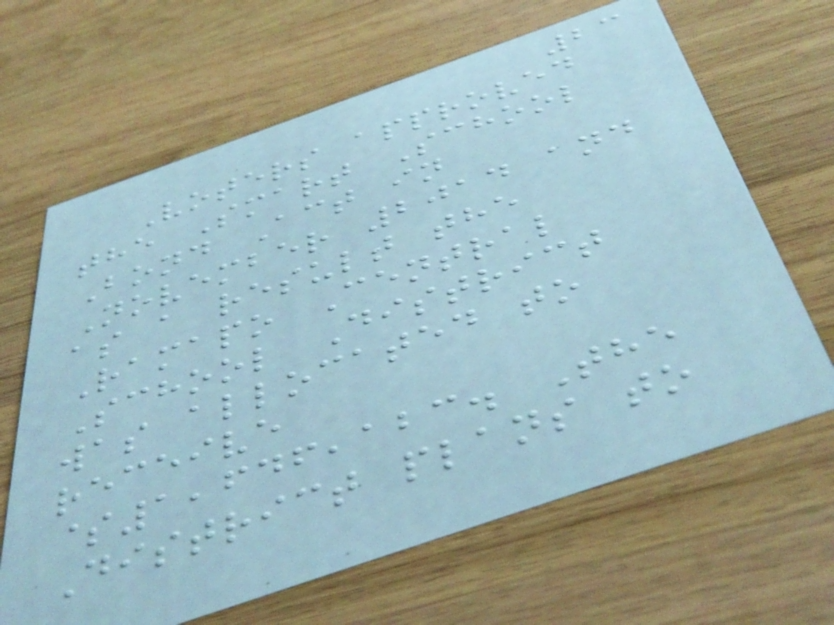23
Voters approved
the Smart School
Bond Act in
November 2014 and
as a result the
Ramapo Central
School District
was allocated to
receive
$1,646,123. The
District plans to
